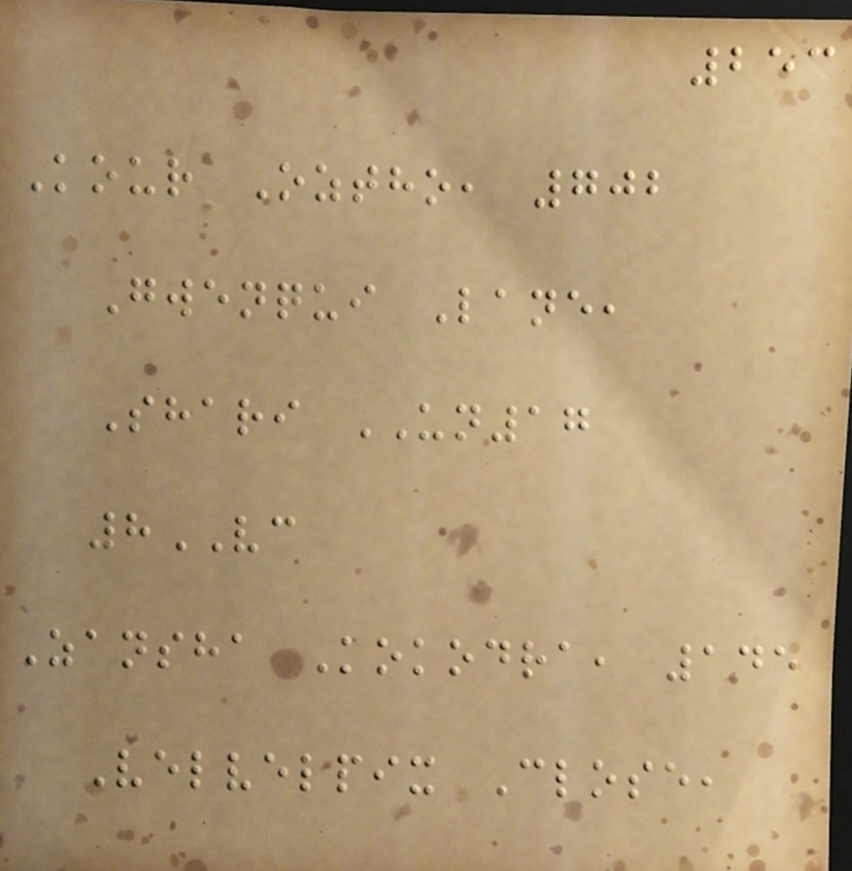253
Kour Oztho, 702
Gwenqui Lane,
Shari UN17
8VC
Zansha Kokodra, 145
Velvelpix Close,
